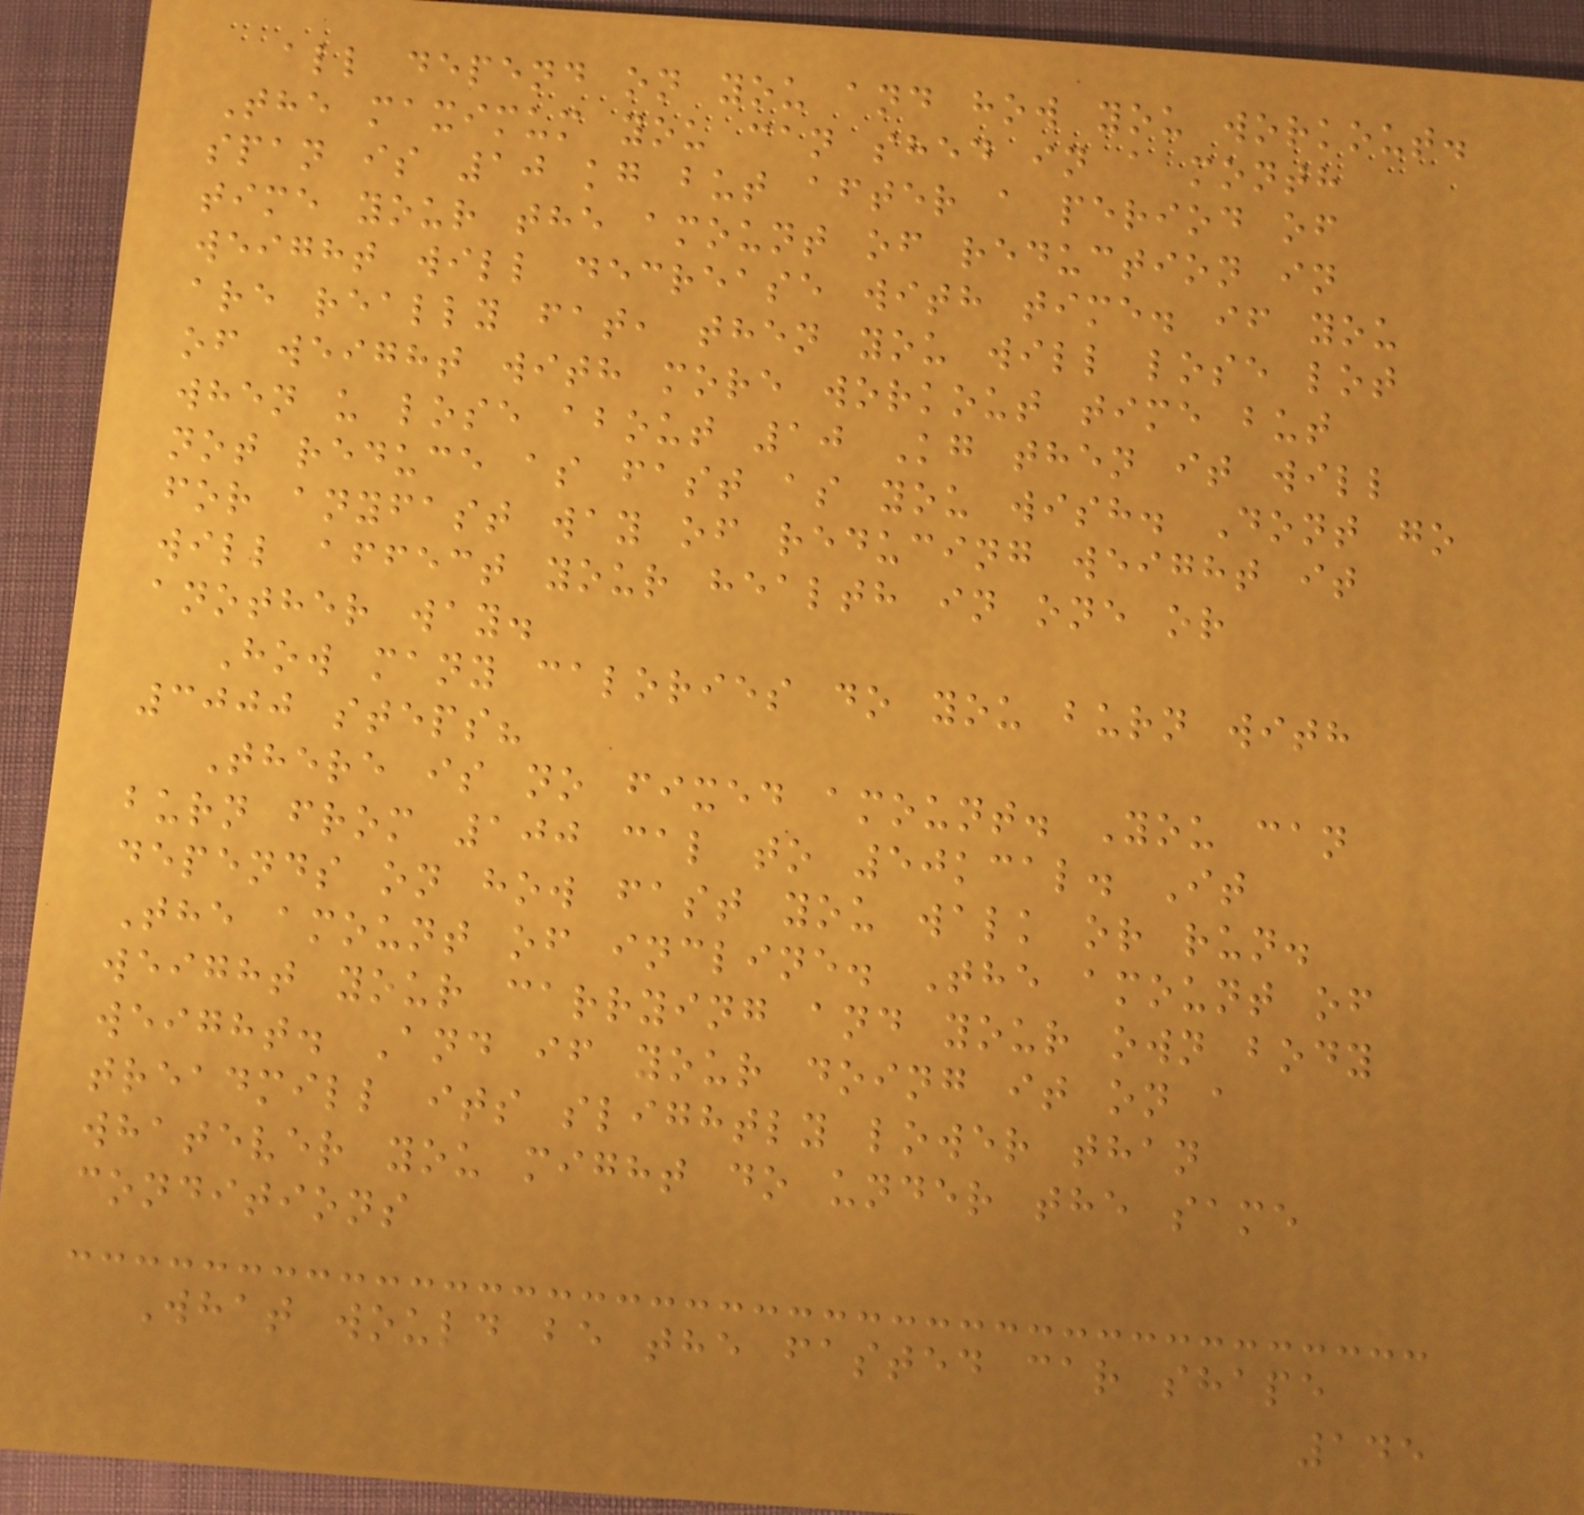all depend on you and how you workout.
The maximum you can shed in a month
span is 10 kg but after a period of
time your the amount of reduction in
weight will decrease with time. if you
are really fat, then you will lose lot
of weight with more workout time but
when u lose about 10 Kg then it will
not reduce as fast as you wish. Dont go
for anyfast way of reducing weight it
will affect your health in one or
another way.
How many calories do you burn with
3000 steps?
There is no fixed amount. You can
burn from 100 cal to 50kcal. It
depends on how fast you walk or run.
The amount of incline. The amount of
weight your carrying and your own body
weight. And if your doing it on a
treadmill its slightly lower than
whatever you might do under the same
conditions
What would be the fasted car shape
145
